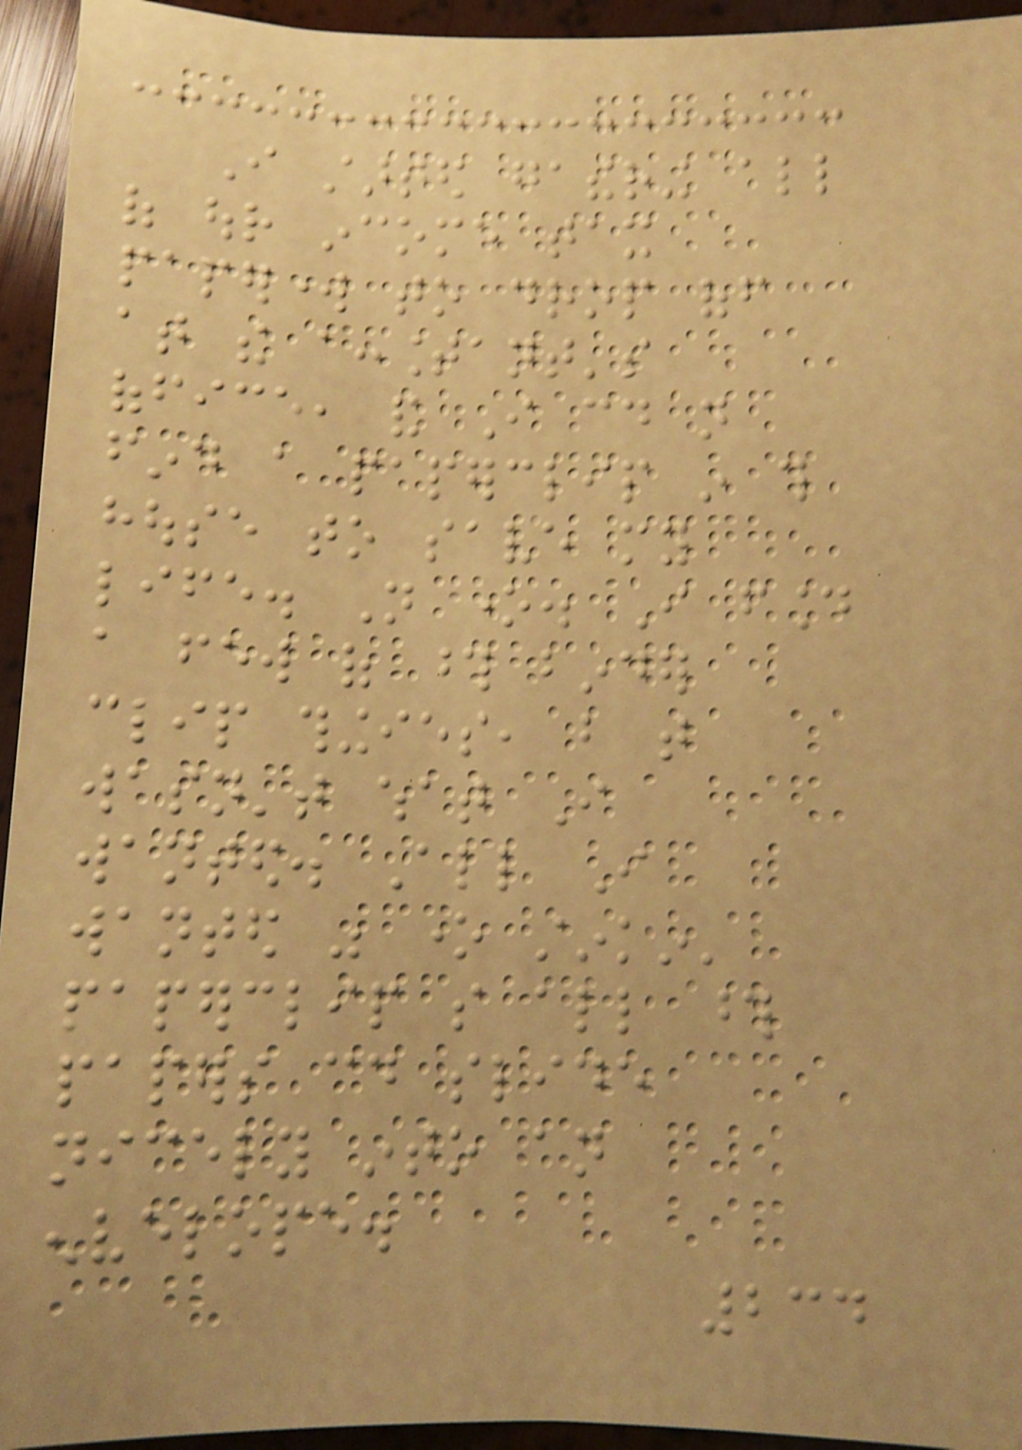I started gathering all
of our income tax
paperwork to drop off
at the accountant's
office, and I could not
find a paperclip in this
house to save my
life. Not one. I found
a few of those binder
clip thingies, but that
wasn't what I
wanted. All I
wanted was one stinkin'
paperclip so all those
papers could slide
nicely into an
envelope.
234
